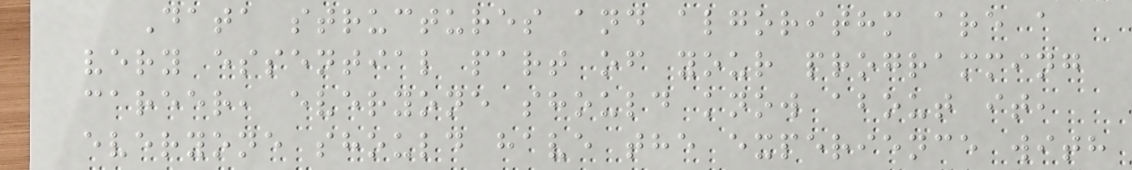Data structures and algorithm are a
very essential part of your programming
career, everyone should know about it,
everyone should have the experience with
